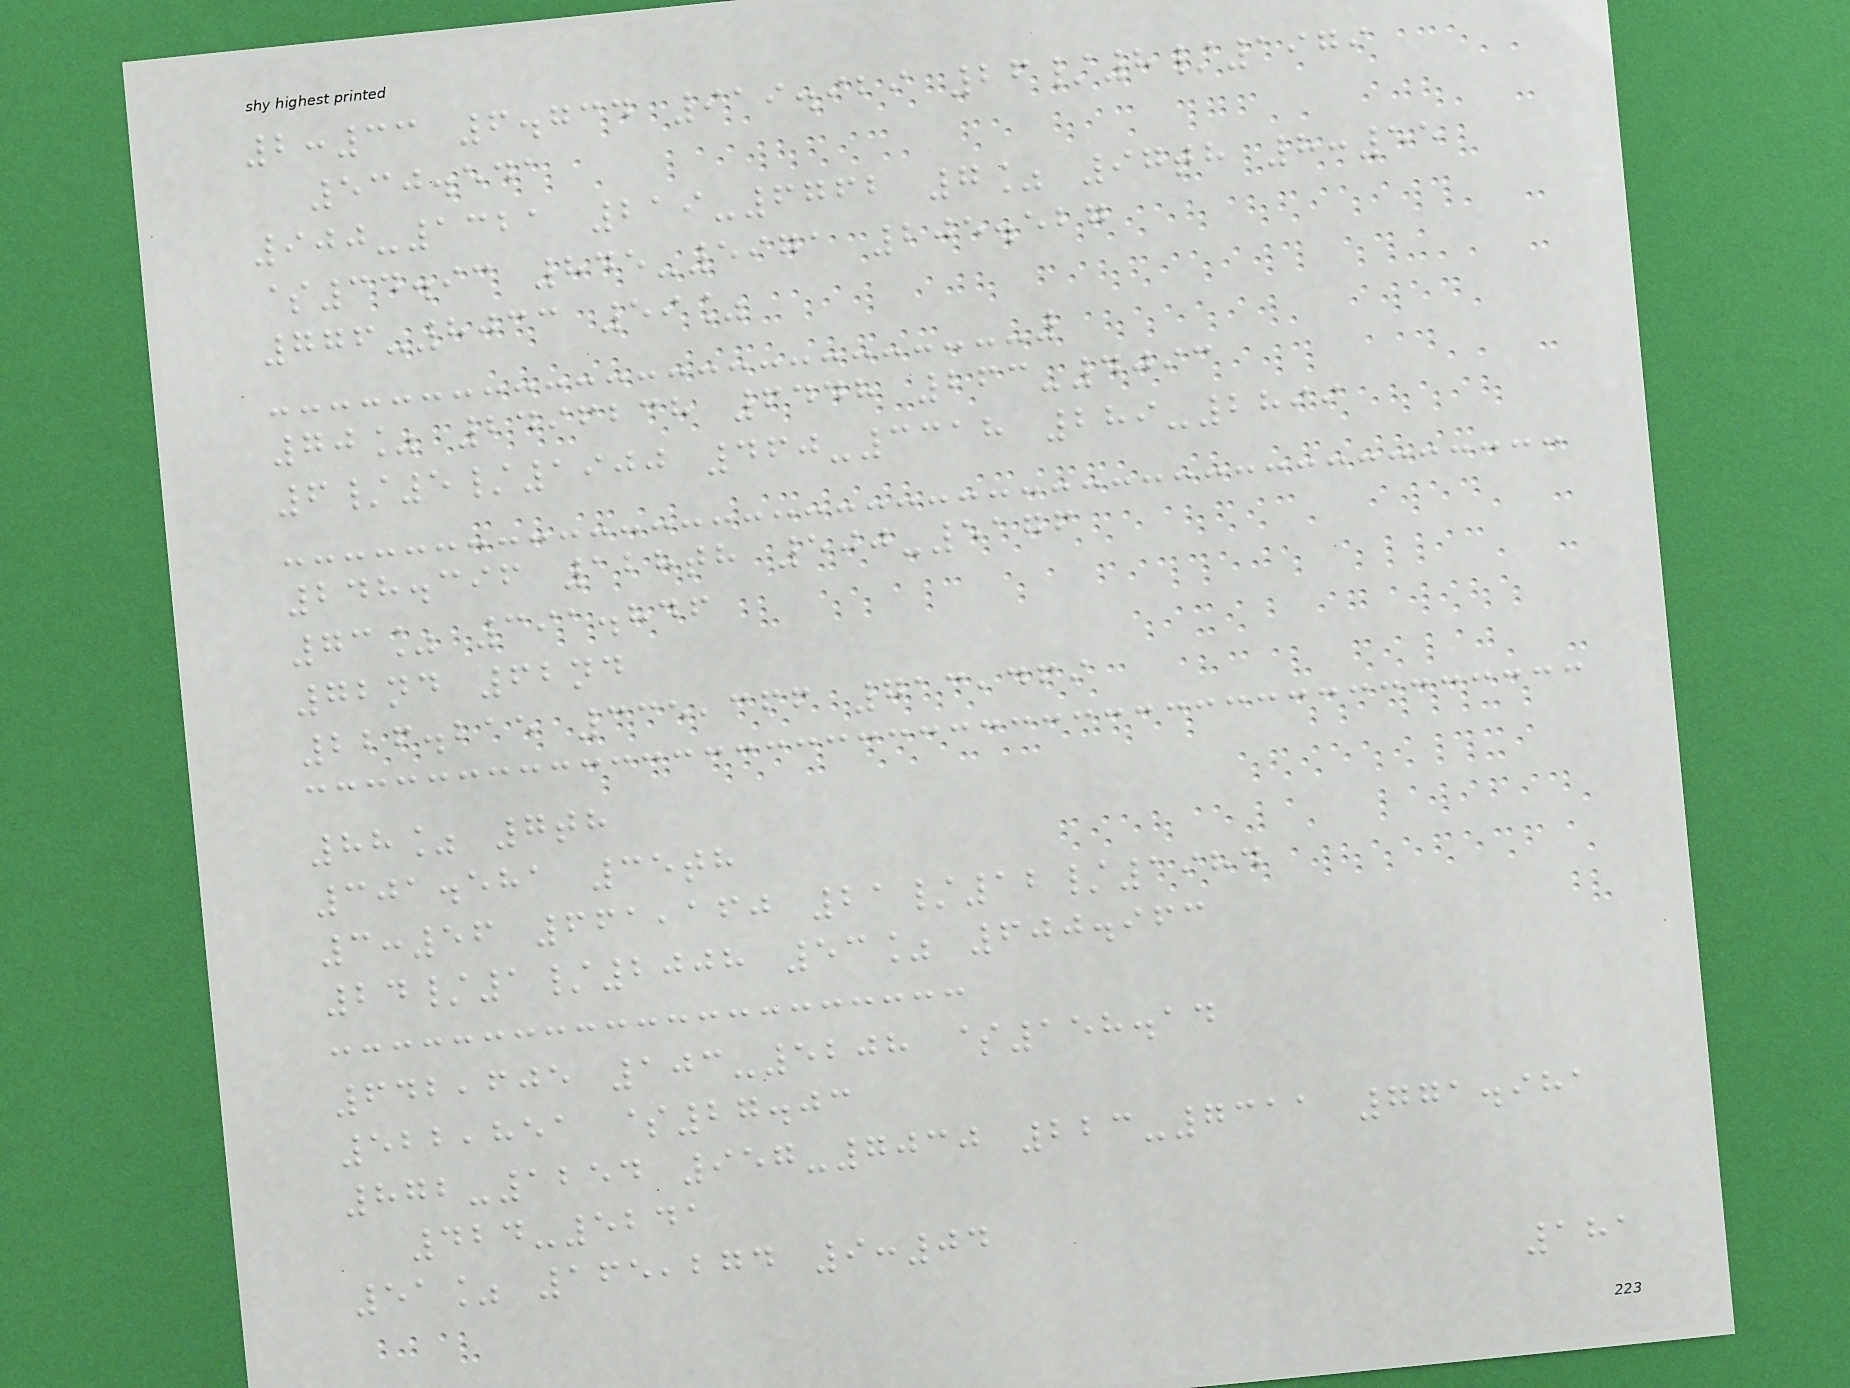2:33 6.734 919.929 26/8/1979
530.541
900-1321 219-6762 7% 97th 8:55
$34.93 845-5971 205.527
776-8033 59%
70% 2496238 6448 263-4093
6/5/1900 460-3318 289-2899
248.396 128th 500-5176
73% 391.846
72nd 62nd
226.215 335,366 713,469
88% 7th
301.581 35th
3:56 661,160 21/12/1984
24/1/2008 53% 600.963
642,605 103-5208 $158.14
522,851 $27.03
872-1254 957-7030 223-7311 771.981
424-5241
51% 165,274 9:04
181
